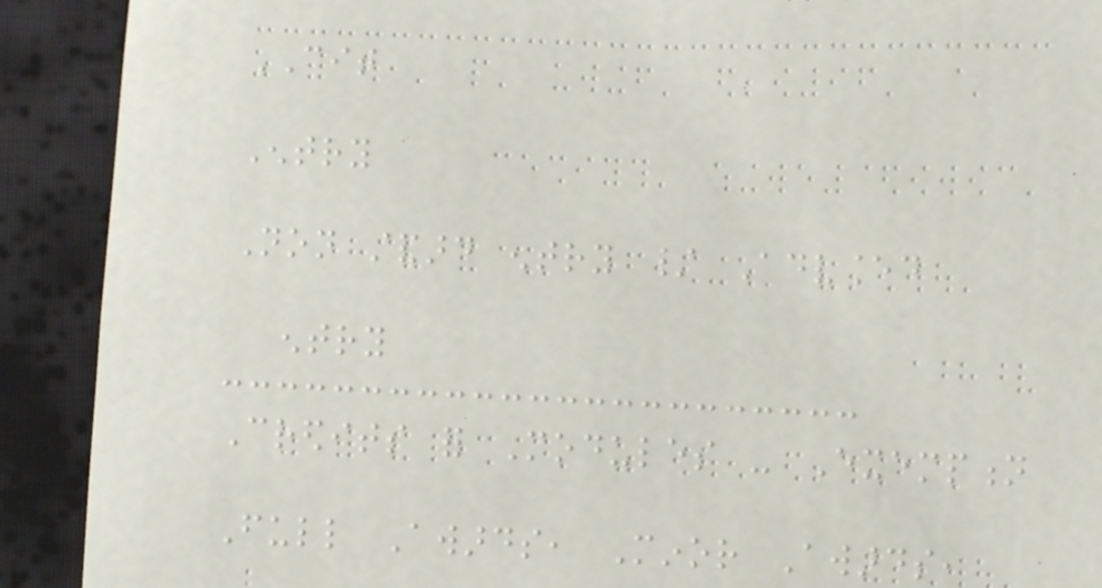CIT
Entry
Non standard entry / Advanced
entry
Credits for Modules - Exemption
Full Awards, Minor Awards,
